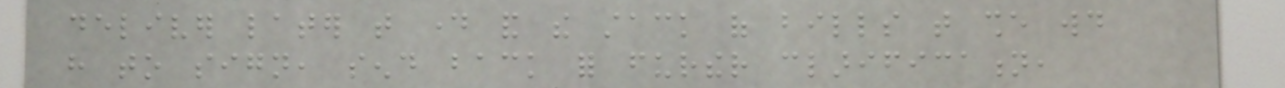deliver later that day and the stack of bills that she would
have to sign, send back for further clarification,
